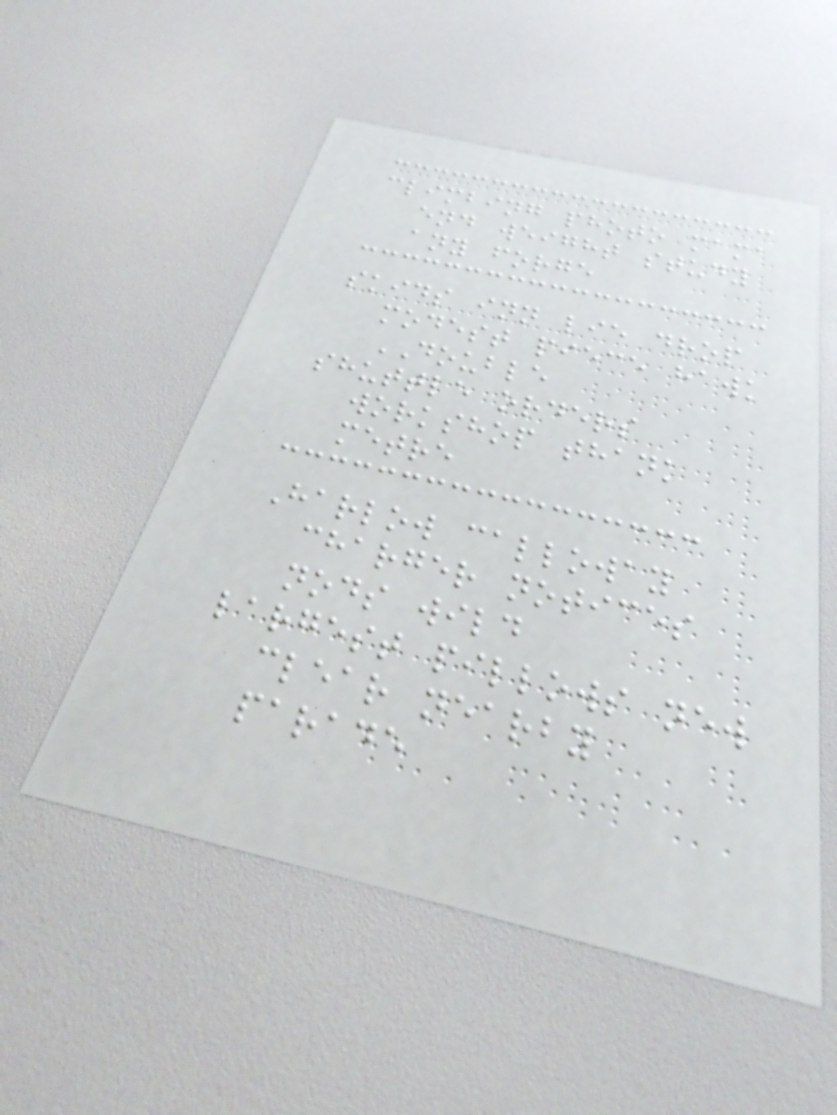climbing photo mama
end weight study
any forge
skids inn lie drop
modest piece hawk
DOUBLE
shuttle orders
workshop thank
metre
Harlow calloway
charger notices
nods wild
largest pillows new
clear nearby
parade
